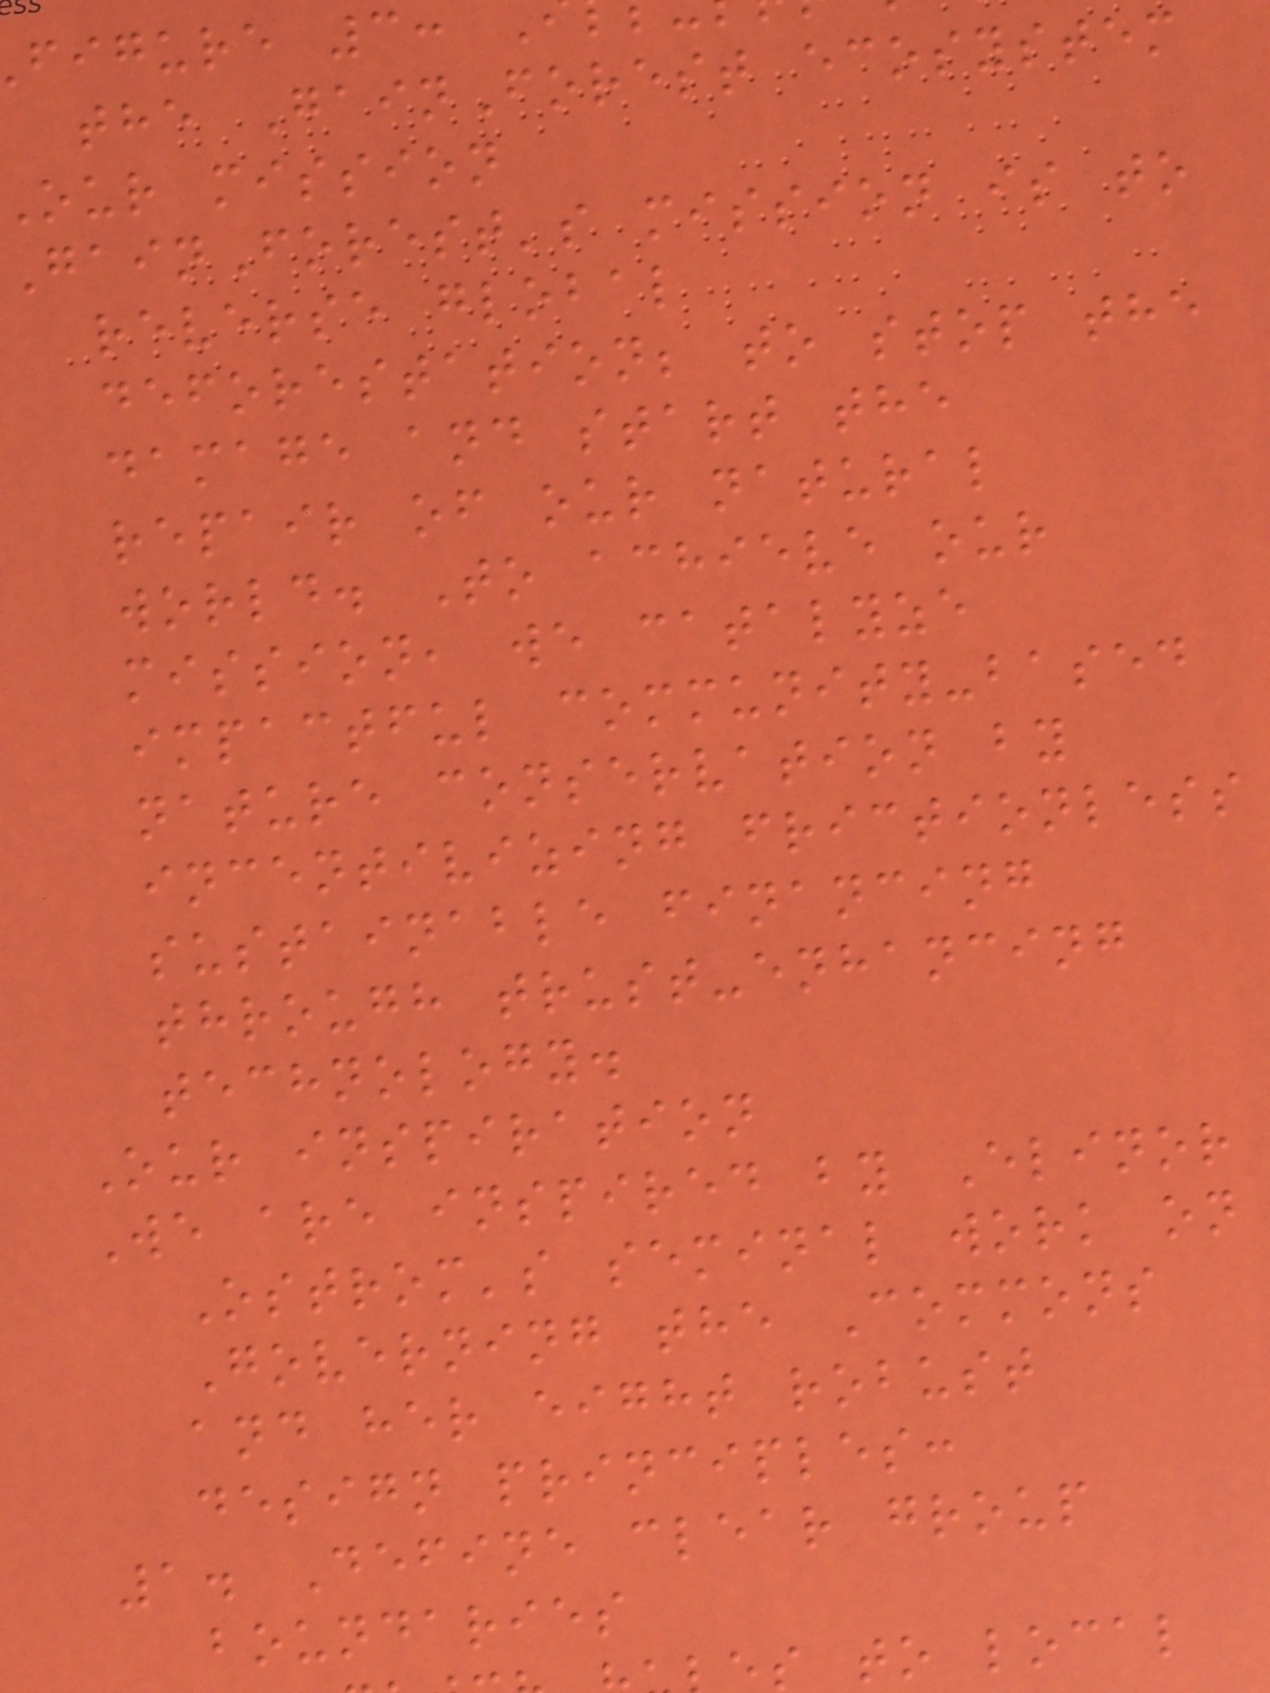figure 3:
the GainForest ecosystem
our mission
GainForest's mission is to
reverse global
deforestation; to stop the
damage and start the
repair of our natural
world. To achieve our
mission, we catalyze
impactful community-based
nature conservation by
incentivizing frictionless
sustainable financing
through trust-enhancing
technology.
Our inspiration
We are inspired by Elinor
Ostrom's seminal work on
Governing the Commons
and her eight robust
design principles:
1. Define clear group
boundaries
s to local
